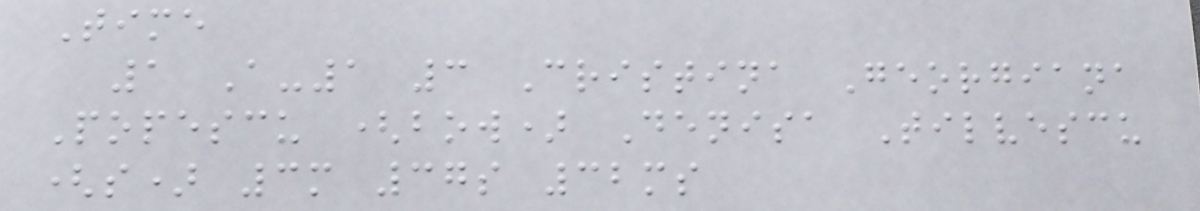Time
1 A-1 3 Cristina Georgiana
Popescu (bow) Denisa Tilvescu
(s) 3m 37s 32ms
